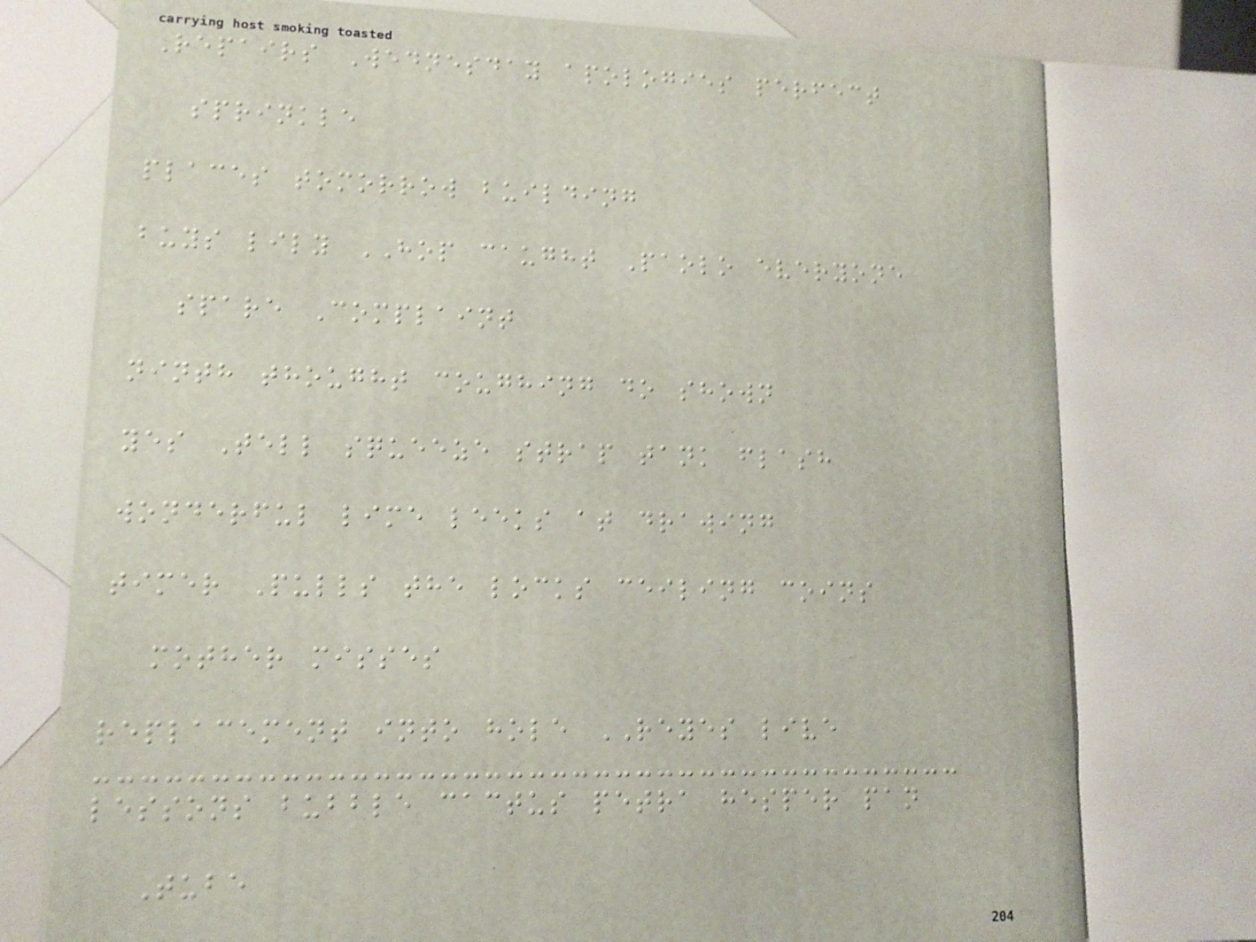Repairs Wednesday apologies perfect
sprinkle
places tomorrow building
buys lily HOP caught Paolo everyone
spare Complaint
ninth thought coughing do shown
yes Tell squeeze strap tank flash
wonderful lime leeks at drawing
timer Pulls the locks ceiling coins
mother misses
replacement into hole REYES live
lessons bubble cactus petra hesper pan
Tube
